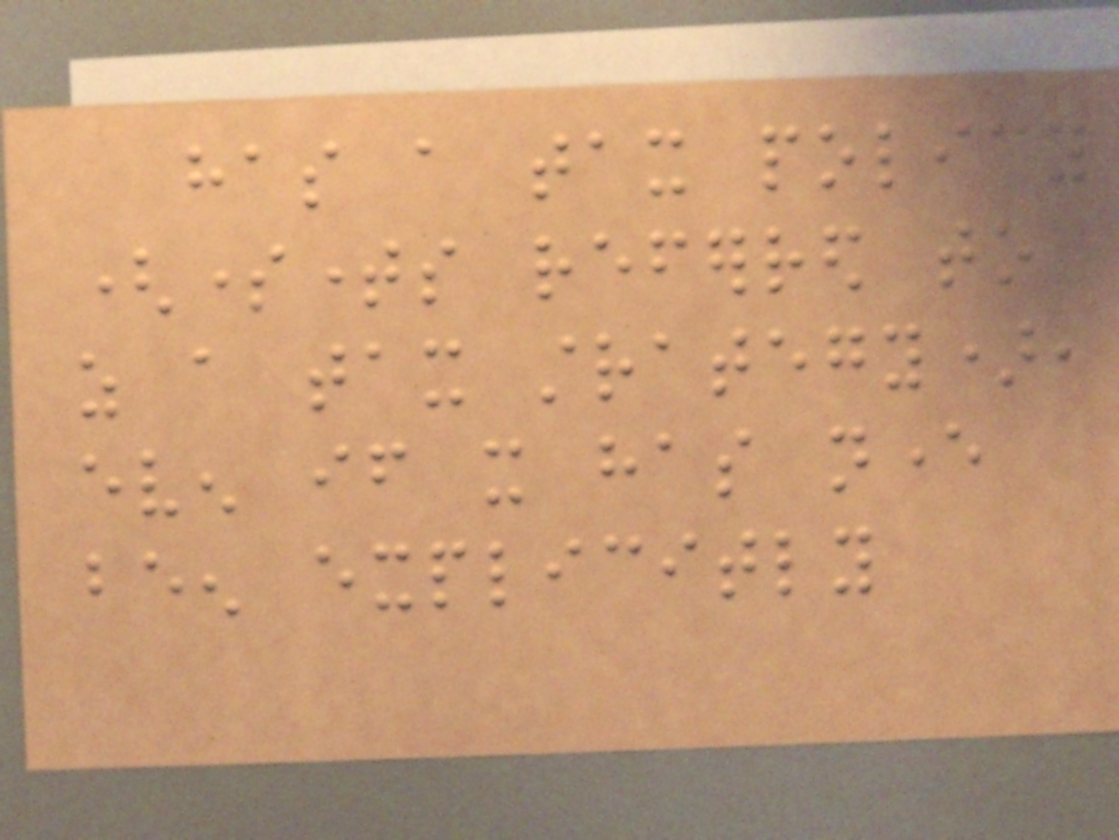has a tax policy
(sometimes referred to
as a tax strategy),
even if it has never
been explicitly
